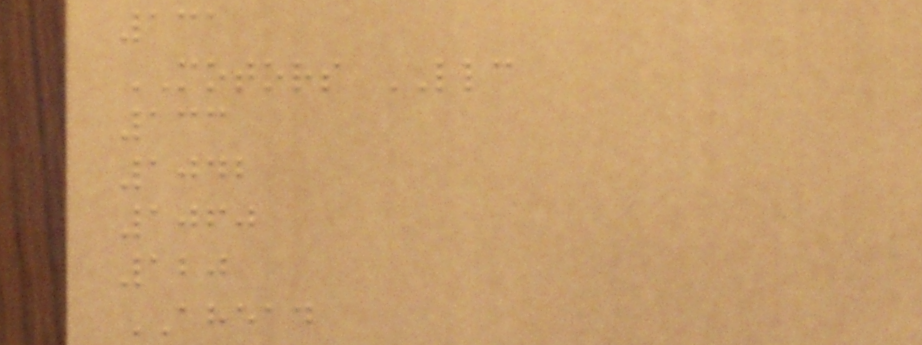131
MOTORS LLC
133
1042
1060
120
AHEAD
